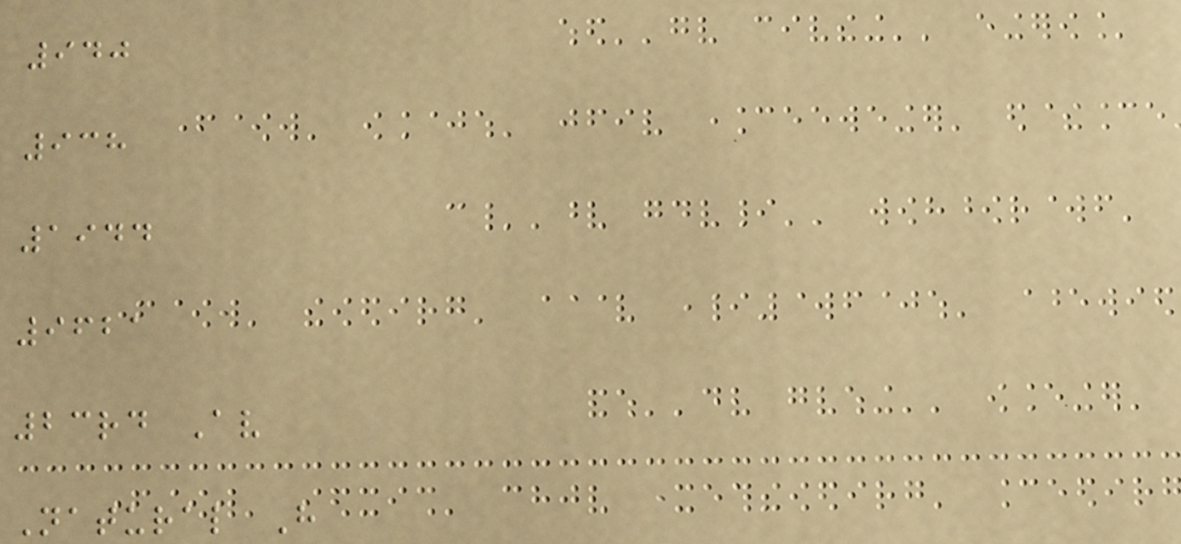940
938
1944
9621
23rd Av
Natural H
